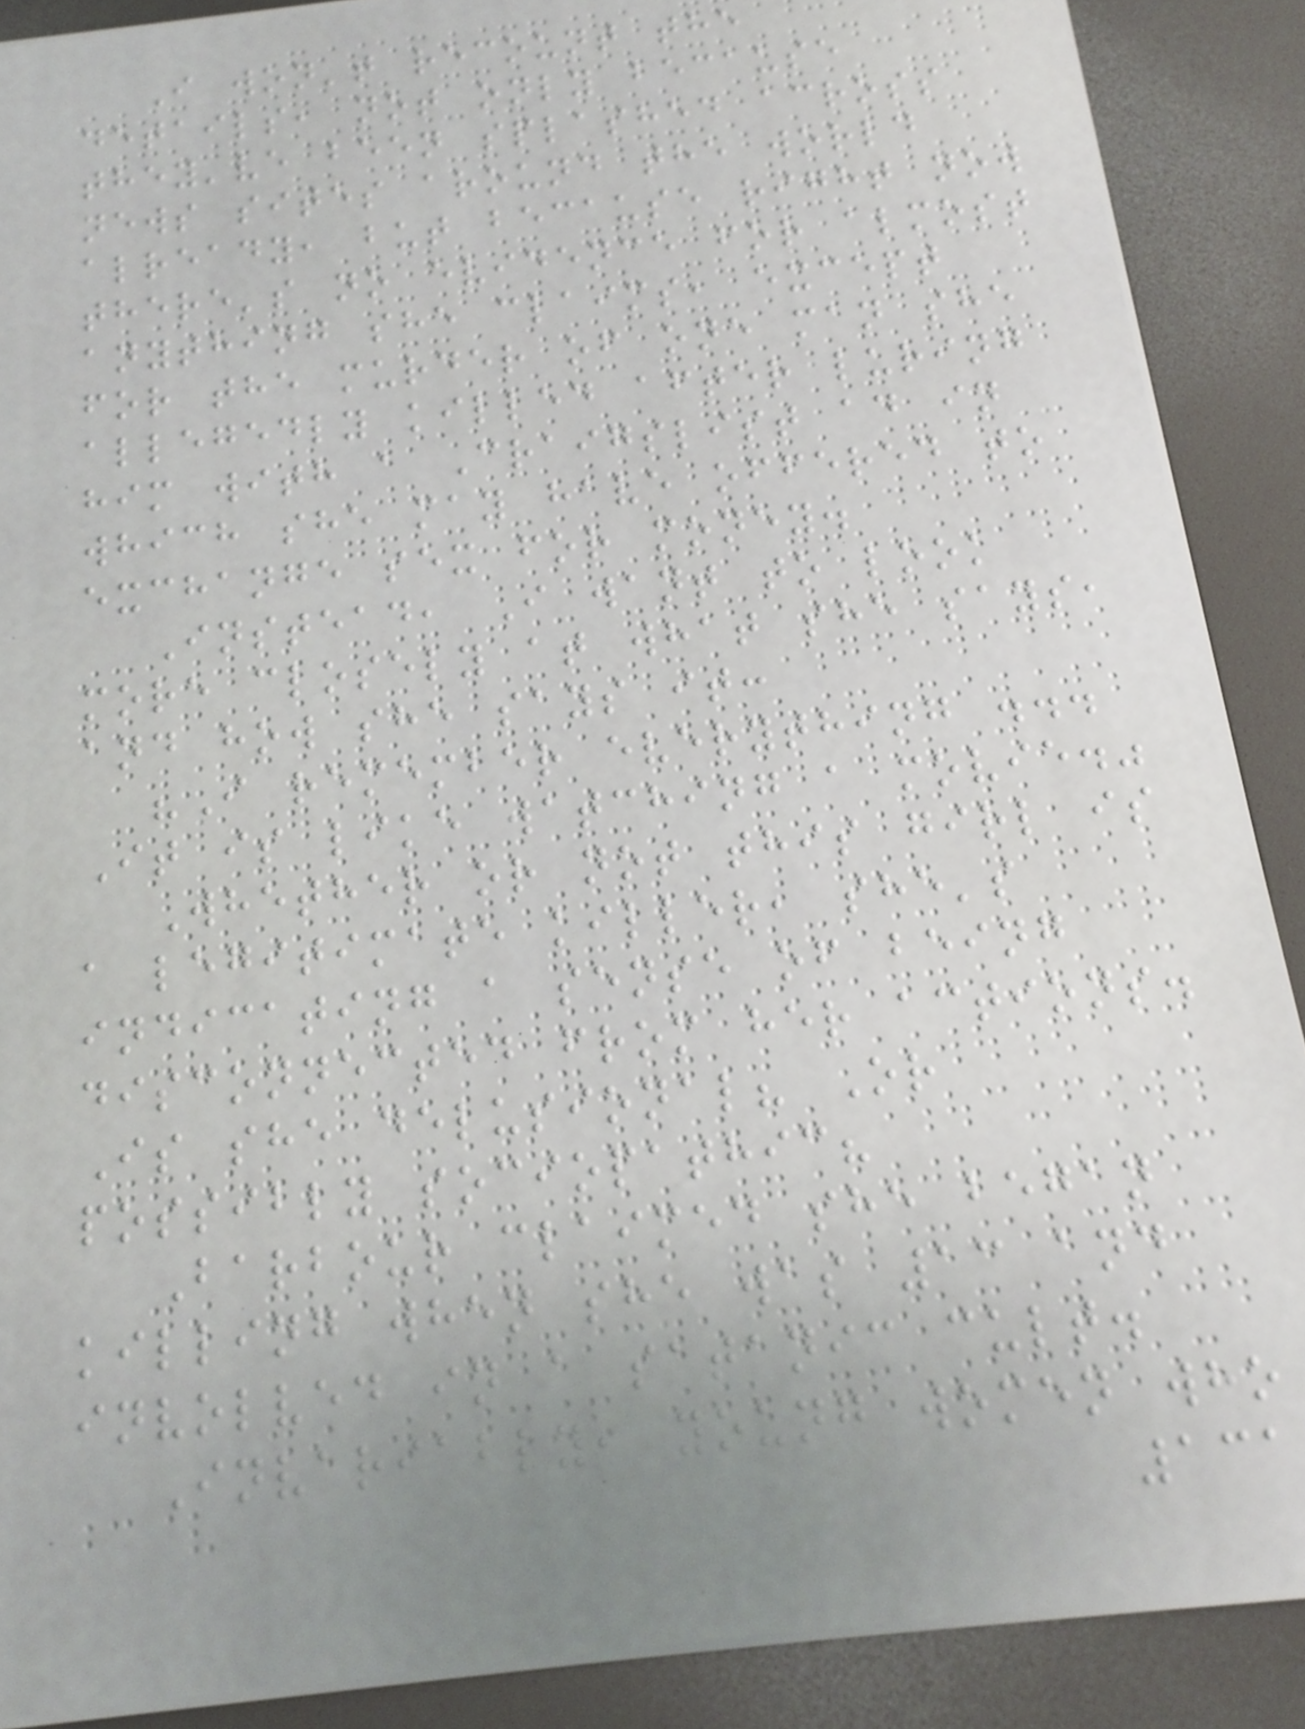I won't recount the
details, not only because
they've been splashed across
news sites around the world
already, but because right now
there's no evidence for almost
anything she claims, except
for the murder of one man she
allegedly killed after luring
him with a Craigslist ad in
which she may have offered to
exchange sex for money.
Instead, I want to look
more closely at what she says,
and how she says it:
"I remember everything ...
It is like watching a movie."
Whether or not this girl is
a legitimate killer, she's
indicating a sense of being
disconnected from her actions.
Is she delusional? Or
possibly sociopathic?
Barbour claimed she began
killing when she was 13 and
involved in a satanic cult.
Invariably, young women who
131
